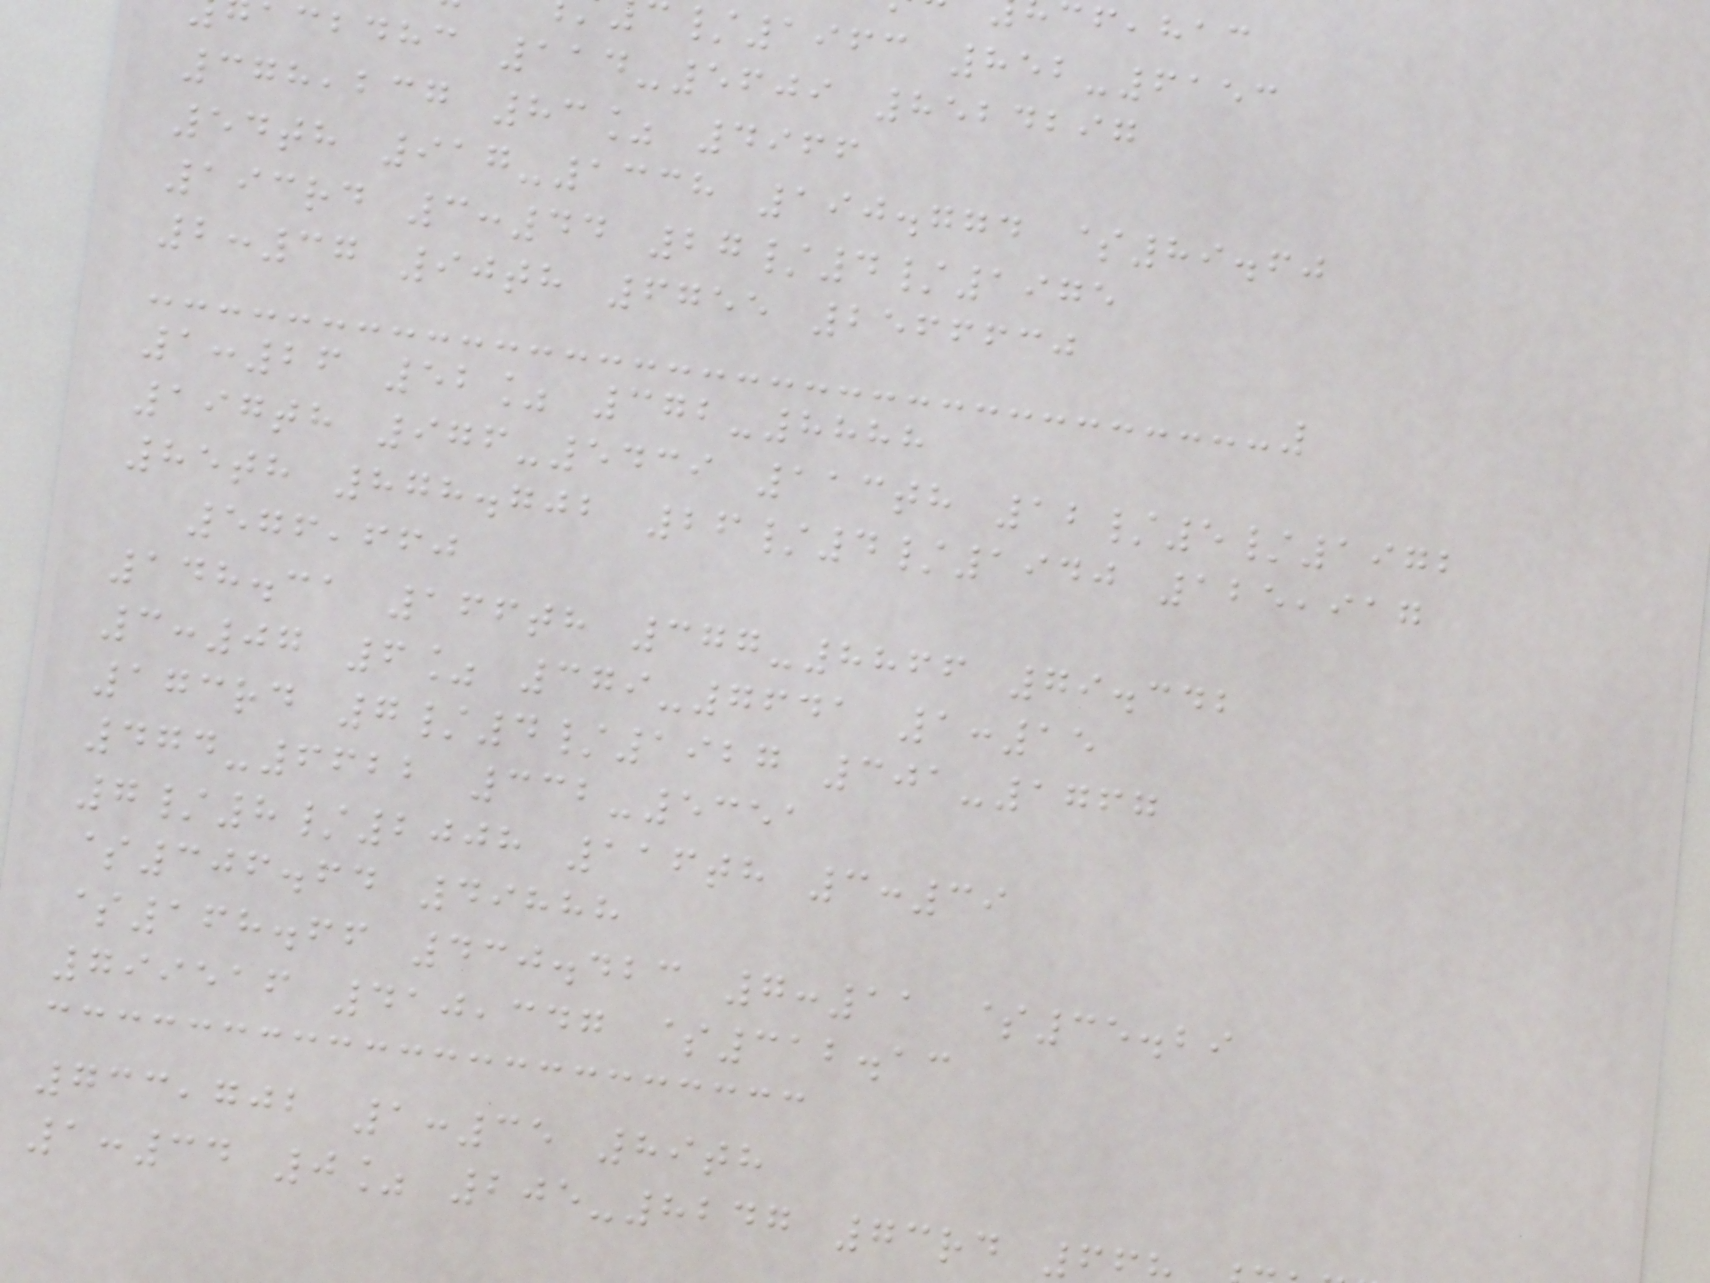/1963 852-6153
acbdhc 114-5609 8524297
378,237 83% 4966
54th 917-1338 190.774 $89.60
193rd 3:44 27/4/1975
2:37 90th 6755 2566630
1:26 52% 372-8888
197th 976-5439 113th 12/5/1972
85th 878.702 26/4/1940 125,917
576,660
148.31 166th 377-8866 79.342
3:07 6% 379-7641 1:15
173rd 7/4/1927 301-1767
474-6622 332-5351
7/8/2008 116th 3:39
$306.64 49888
$168.66 430.423 7:11 $35.29
799516 410,347 $312.13
733,702 1:35 89th
1:34 0% 205-8247 73rd 6
